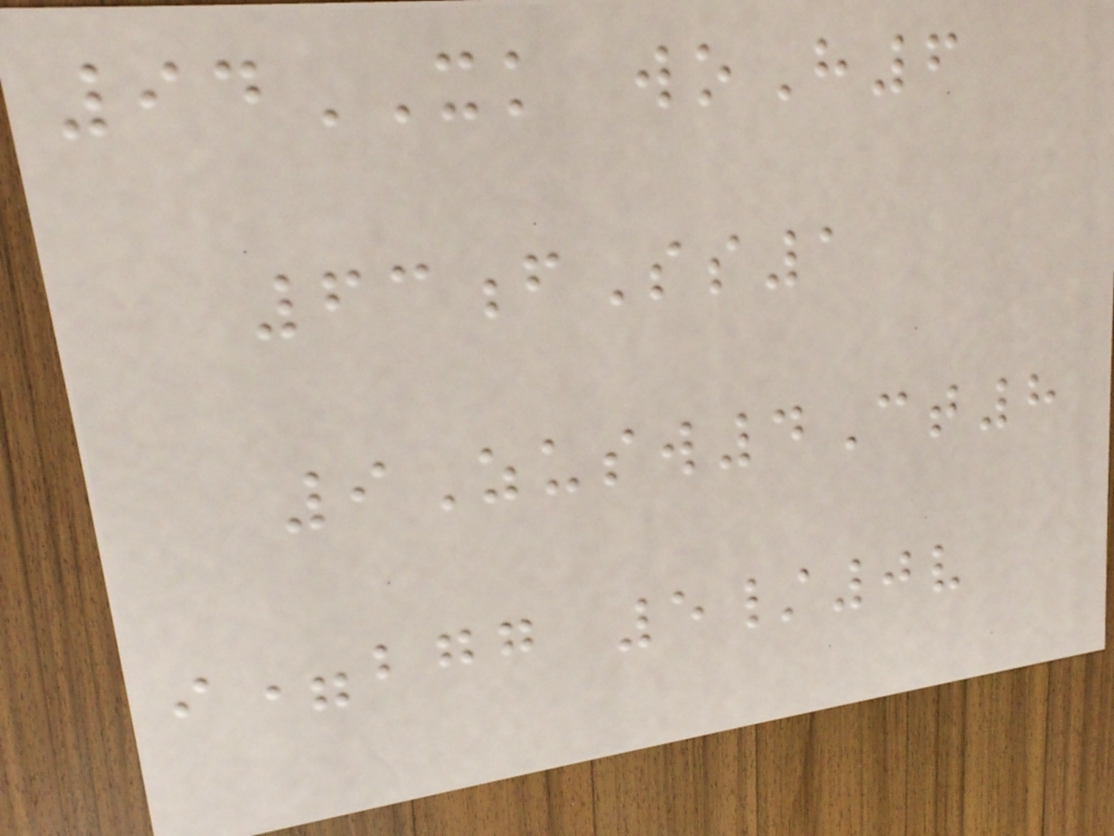94XK woH6
63fSs1
9Zusw4Ct8
i=bgg 5/0v
